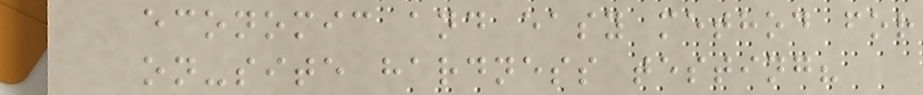economic and easy method for
on-site hardness testing?
